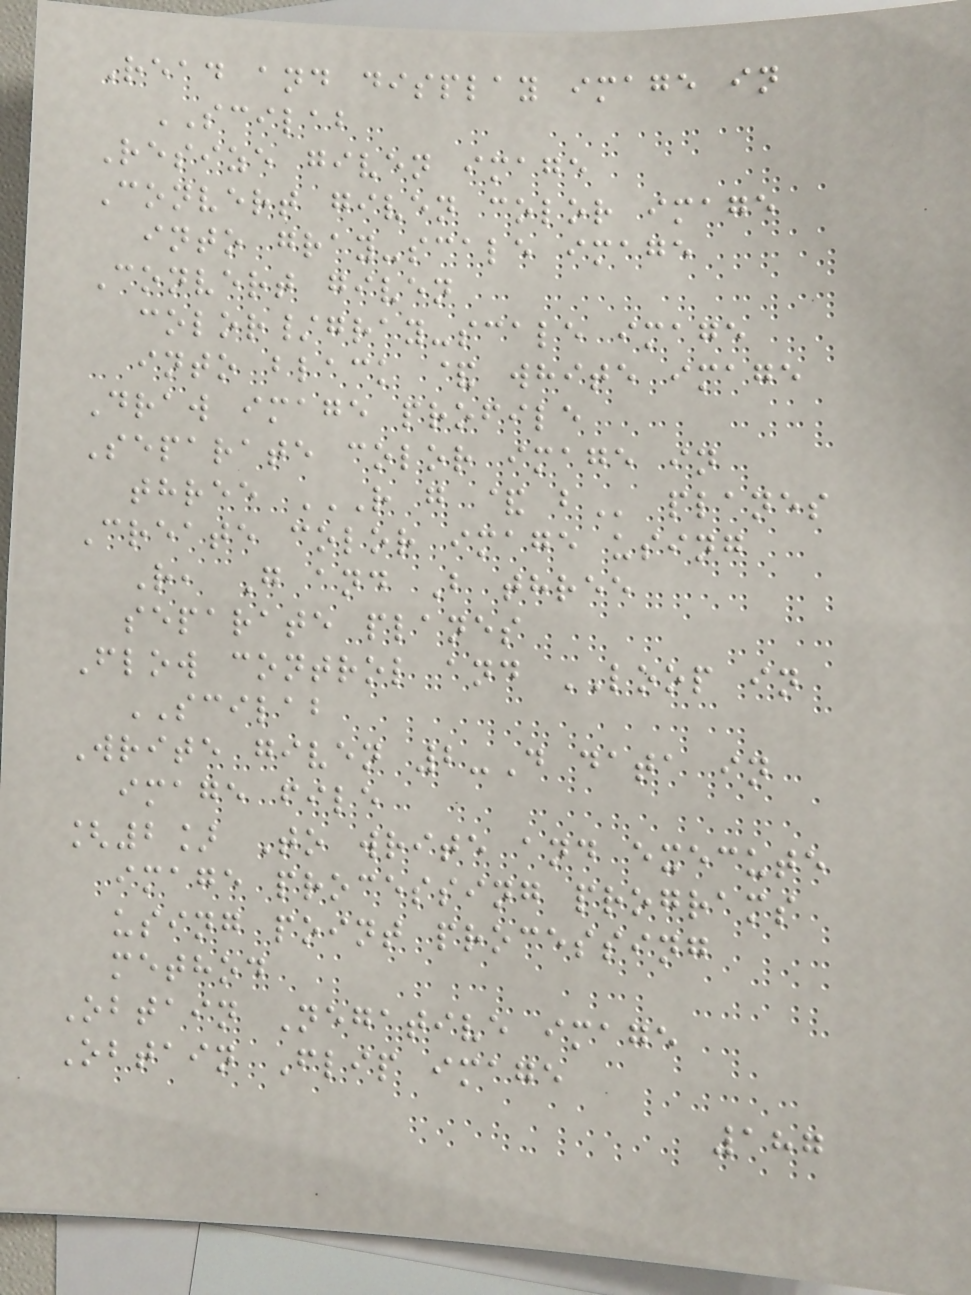Read and display image in
SCILAB
Resize given image
Convert given color image
into gray-scale image
Convert given
color/gray-scale image
into black & white image
Draw image profile
Separate color image in
three R G & B planes
Create color image using
R, G and B three
separate planes
Flow control and LOOP in
SCILAB
Write given 2-D data in
image file
[2] To write and execute
image processing programs
using point processing
method
Obtain Negative image
Obtain Flip image
187
